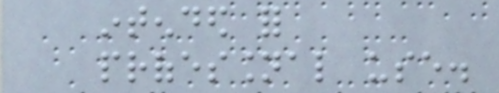intended for
professional use.
